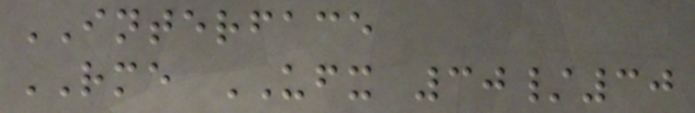INTERFACE
RME UFX 30/30
